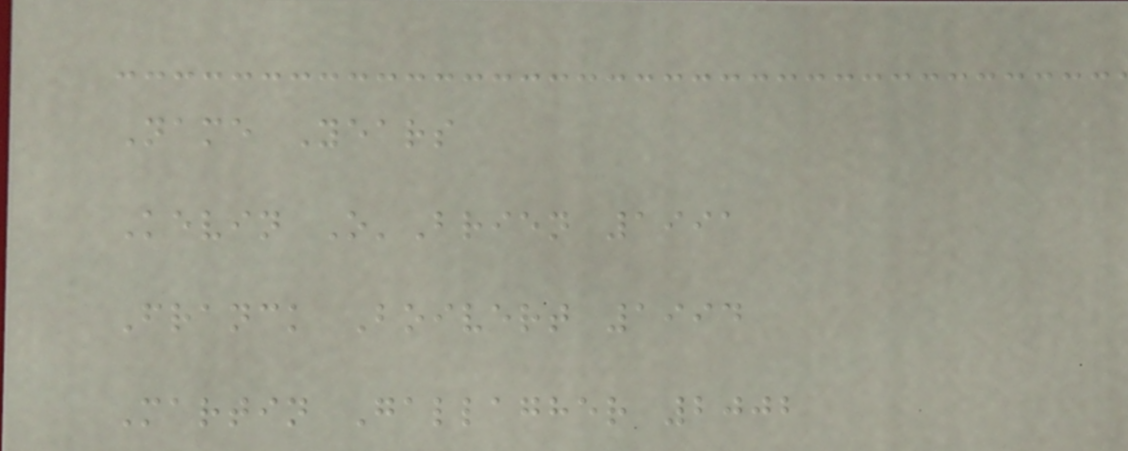Name Years
Kevin O'Brien 1991
Franck Boivert 1994
Martin Gallagher 2002
